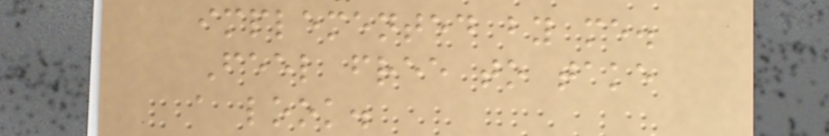implemented by me.
Feel free to take
a look.
